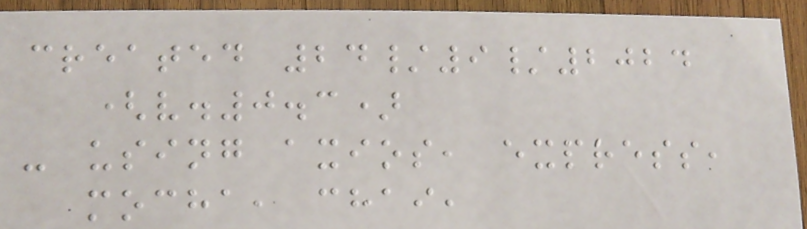created 24/9/2024
(v.0.3)
- using axios, express,
mocha, chai,
